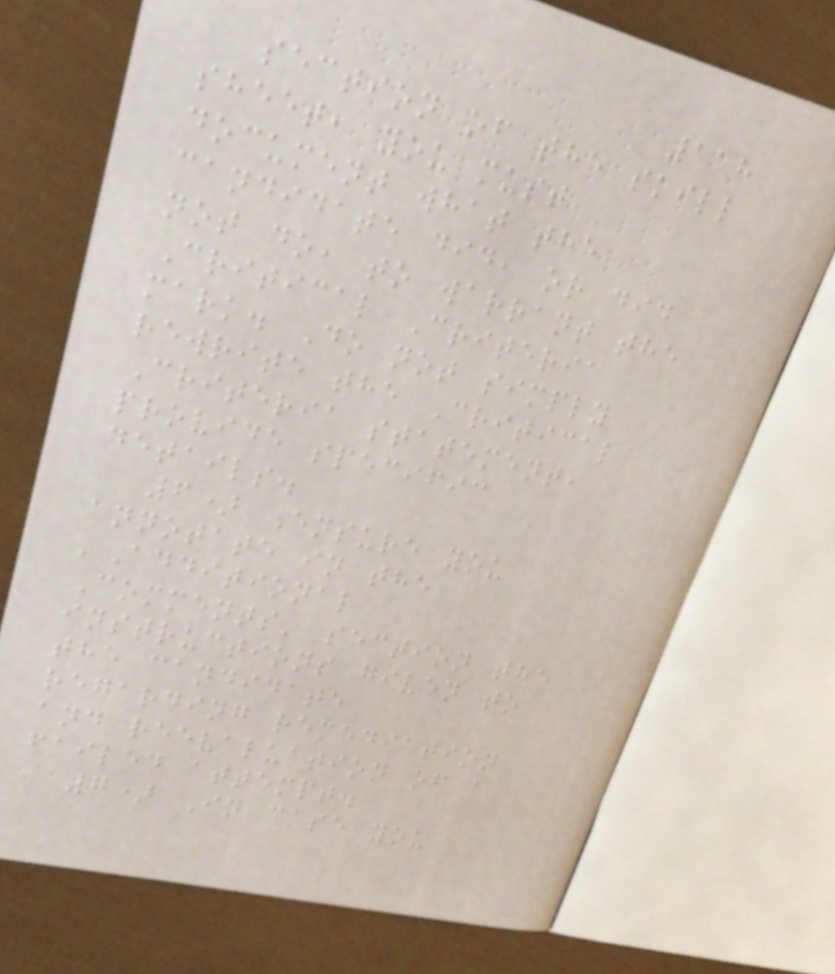118
section of the skill
sheet, you must
document what the
candidate did, or did
not do, to warrant the
Critical Criteria
mark. Do not simply
rewrite the Critical
Criteria statement,
provide specific
details.
6) Ensure you
annotate in the
'Additional
Comments' section the
instructions given to
the candidate
regarding remediation
and reevaluation of a
failed attempt.
7) In case you
